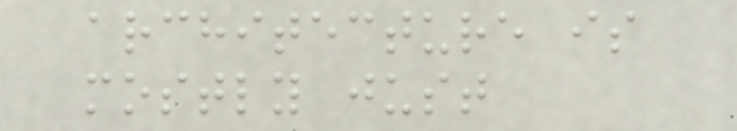architecture is
mostly just
